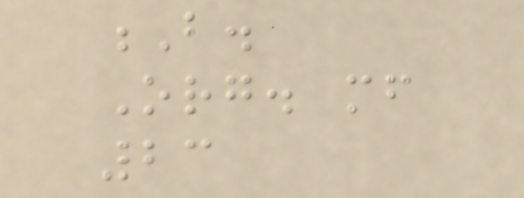B.
Org. mf
23
